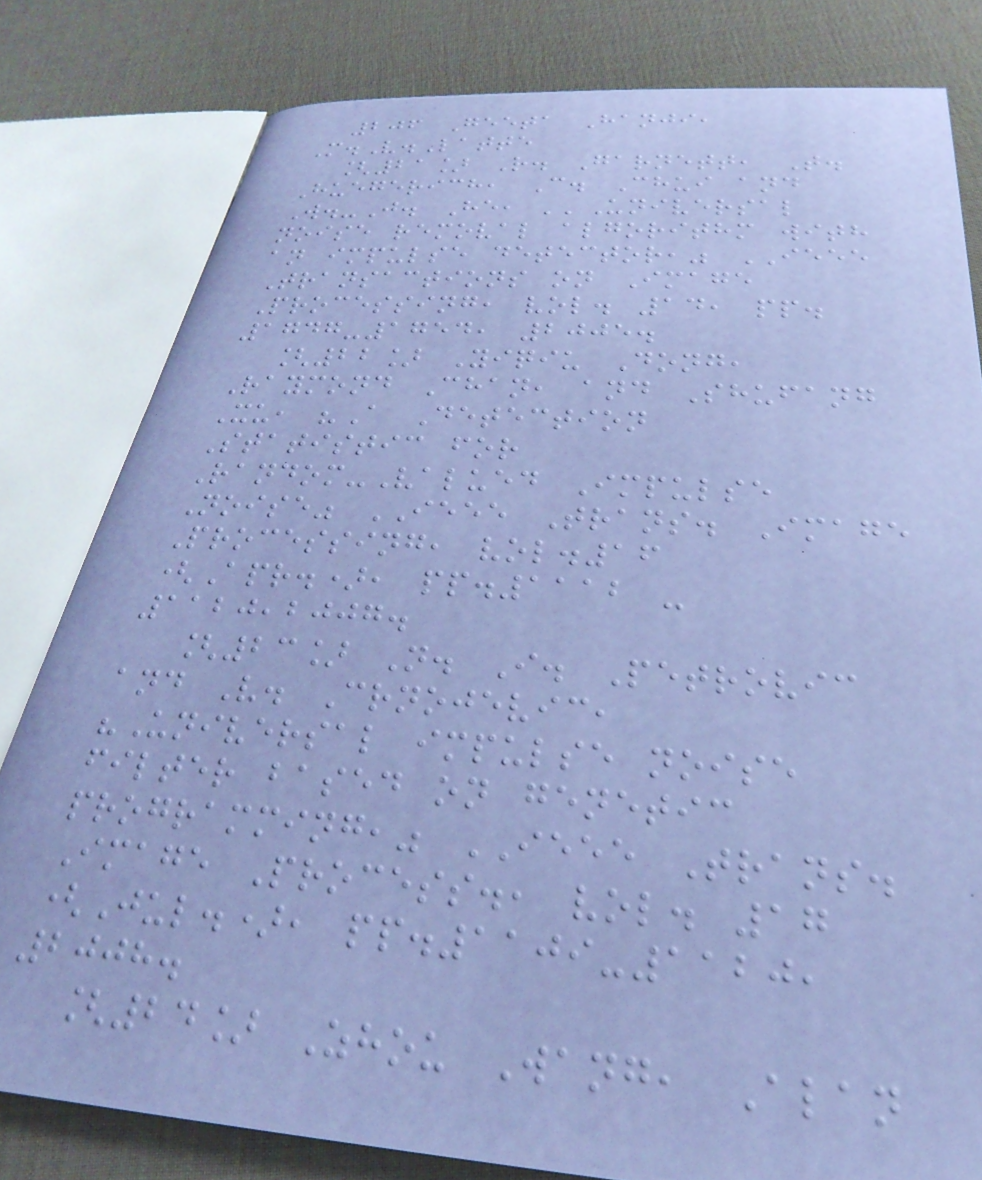206 Geeta Hanji,
M.V.Latte
[21] R. Garnett, T.
Huegerich, C. Chui and
W.-J. He, ''Universal
noise removal algorithm with
an impulse detector," IEEE
Transactions on Image
Processing, vol. 14, pp.
1747-1754, 2005.
[22] Yiqiu Dong,
Raymond Chan, and Shufang
Xu, "A Detection
Statistic for
Random-Valued Impulse
Noise" IEEE Trans. Image
Processing, vol.16
(Apr.), pp.1112 -
1120,2007.
[23] N. I. Petrovic
and V. Crnojevic,
"Universal impulse noise
filter based on genetic
programming," IEEE Trans.
Image Process., vol. 17
(Jul.), pp.1109-1120,
2008.
[24] Zhou Wang, Alan
